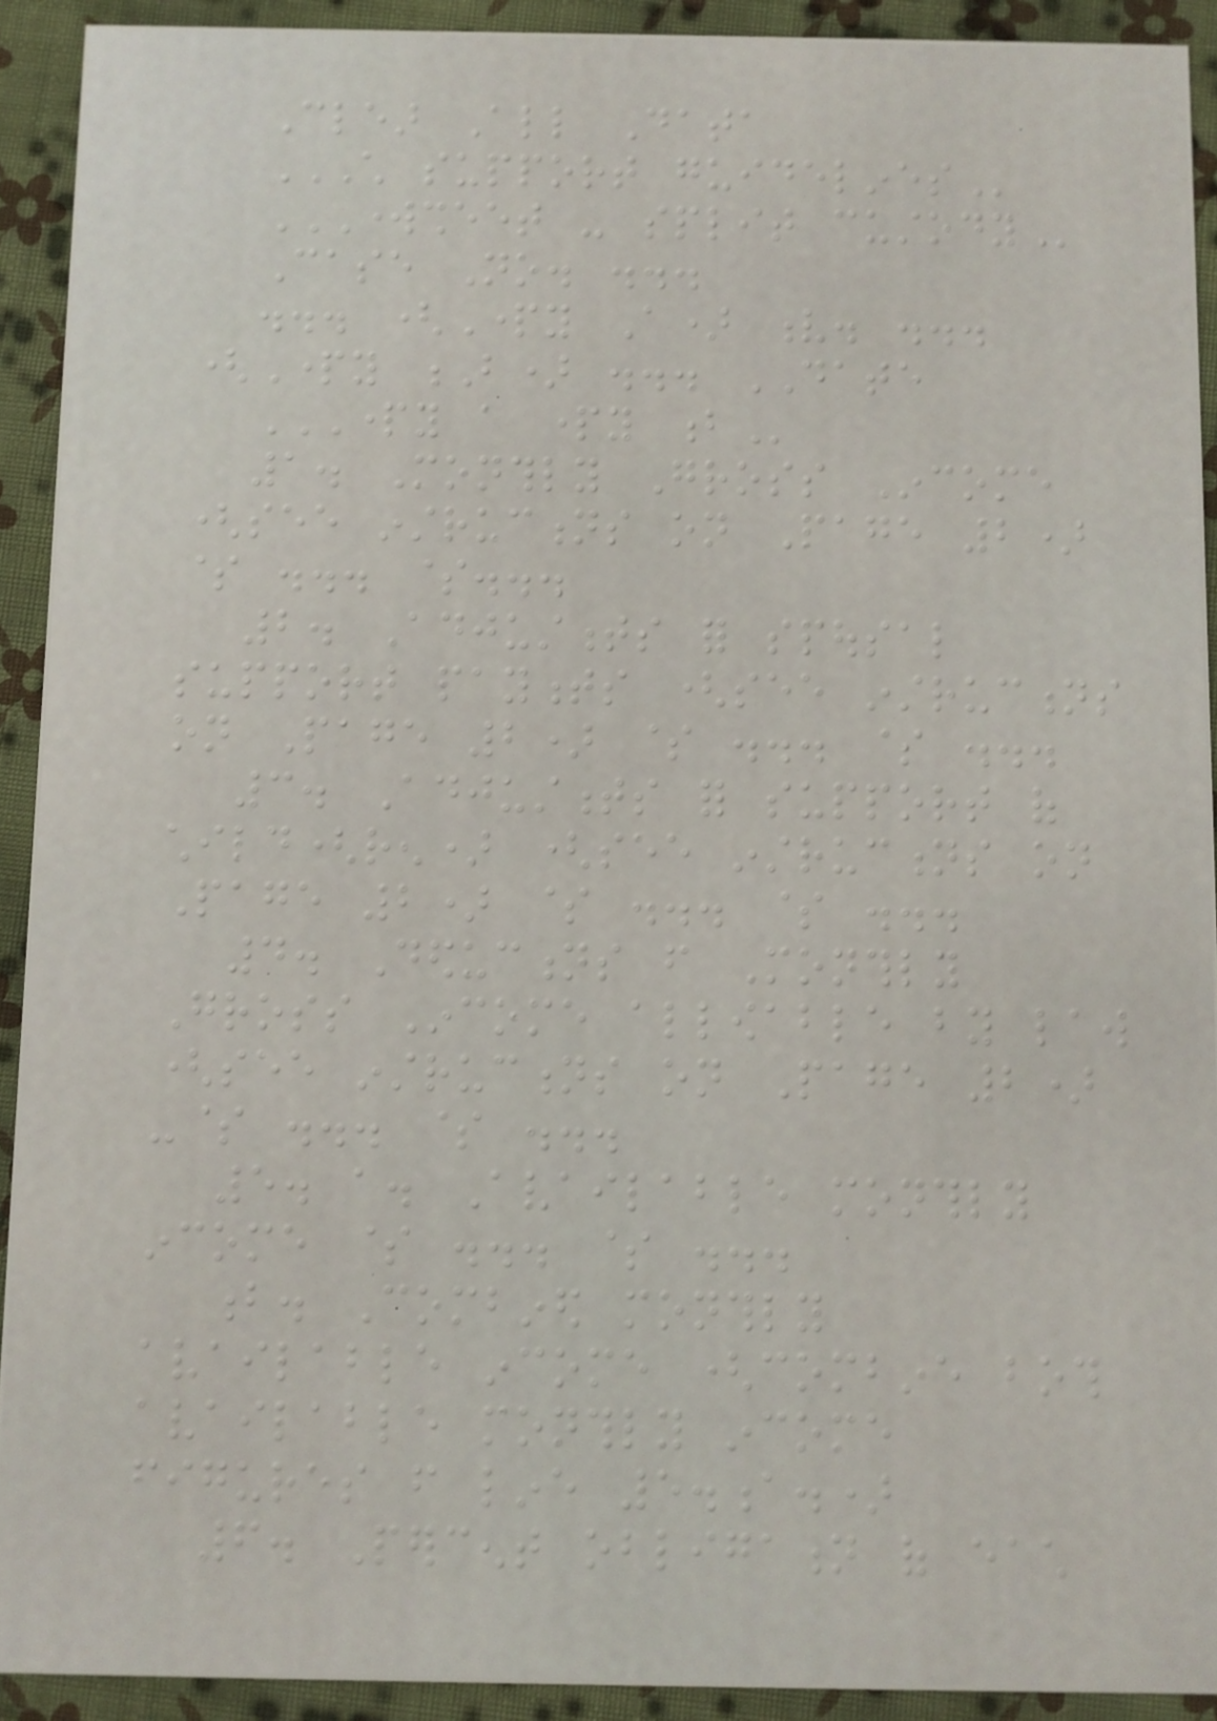Clear All Data
CHILD SUPPORT GUIDELINES
WORKSHEET - SPLIT CUSTODY
Case No. ...
... (Party A) v. ...
(Party B) ... DATE
PARTY A PARTY B
1. Monthly Gross Income
(see instructions on Page 2)
$ ... $...
2. Adjustments for spousal
support payments (see instructions
on Page 2) $ ... $ ...
3. Adjustments for support of
child(ren) (see instructions on
Page 2) $ ... $ ...
4. Deductions from Monthly
Gross Income allowable by law
(see instructions on Page 2)
-$ ... $ ...
5. a. Available monthly
income $ ... $ ...
b. Combined monthly
available income (combine both
available monthly income
figures from line 5.a.)
6. Percent obligation of each
